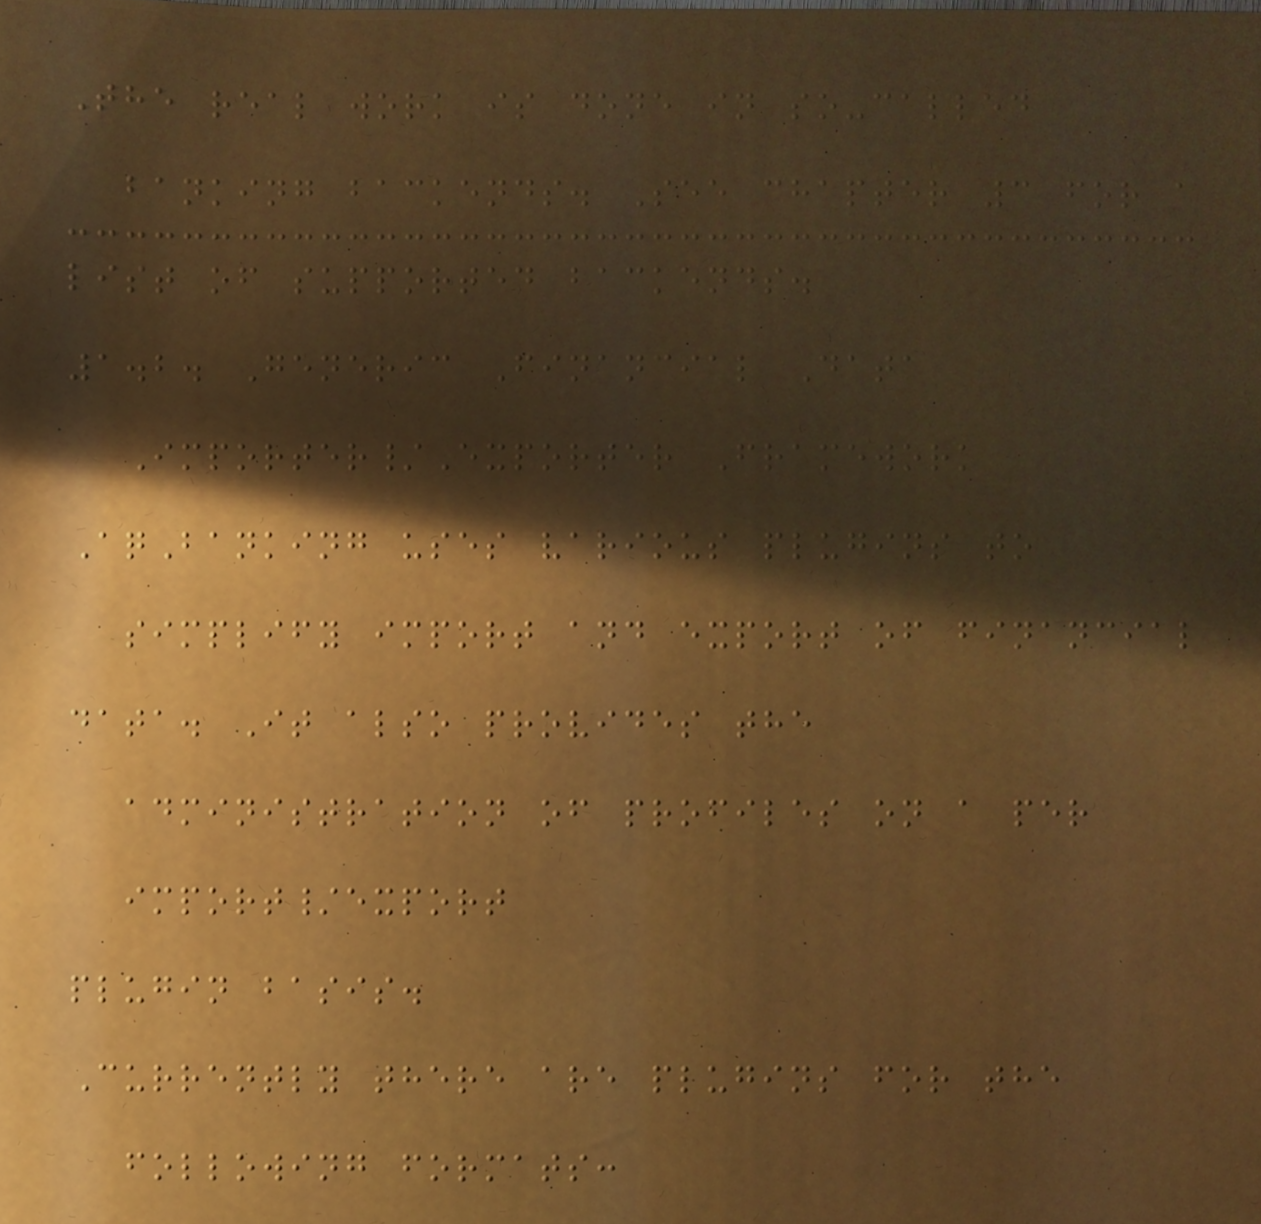The real work is done in so-called
banking backends. See chapter 3 for a
list of supported backends.
1.2. Generic Financial Data
Importer/Exporter Framework
AqBanking uses various plugins to
simplify import and export of financial
data. It also provides the
administration of profiles on a per
import/export
plugin basis.
Currently there are plugins for the
following formats:
